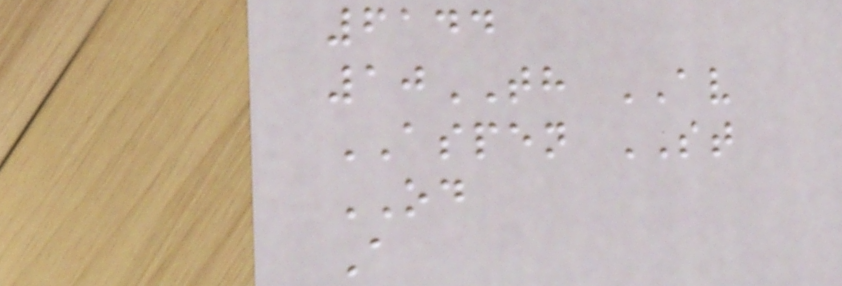6144
10TH AV
ASPEN ST
OD
A
